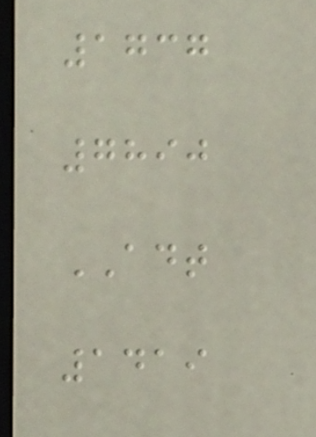1737
7890
ADT
1419
